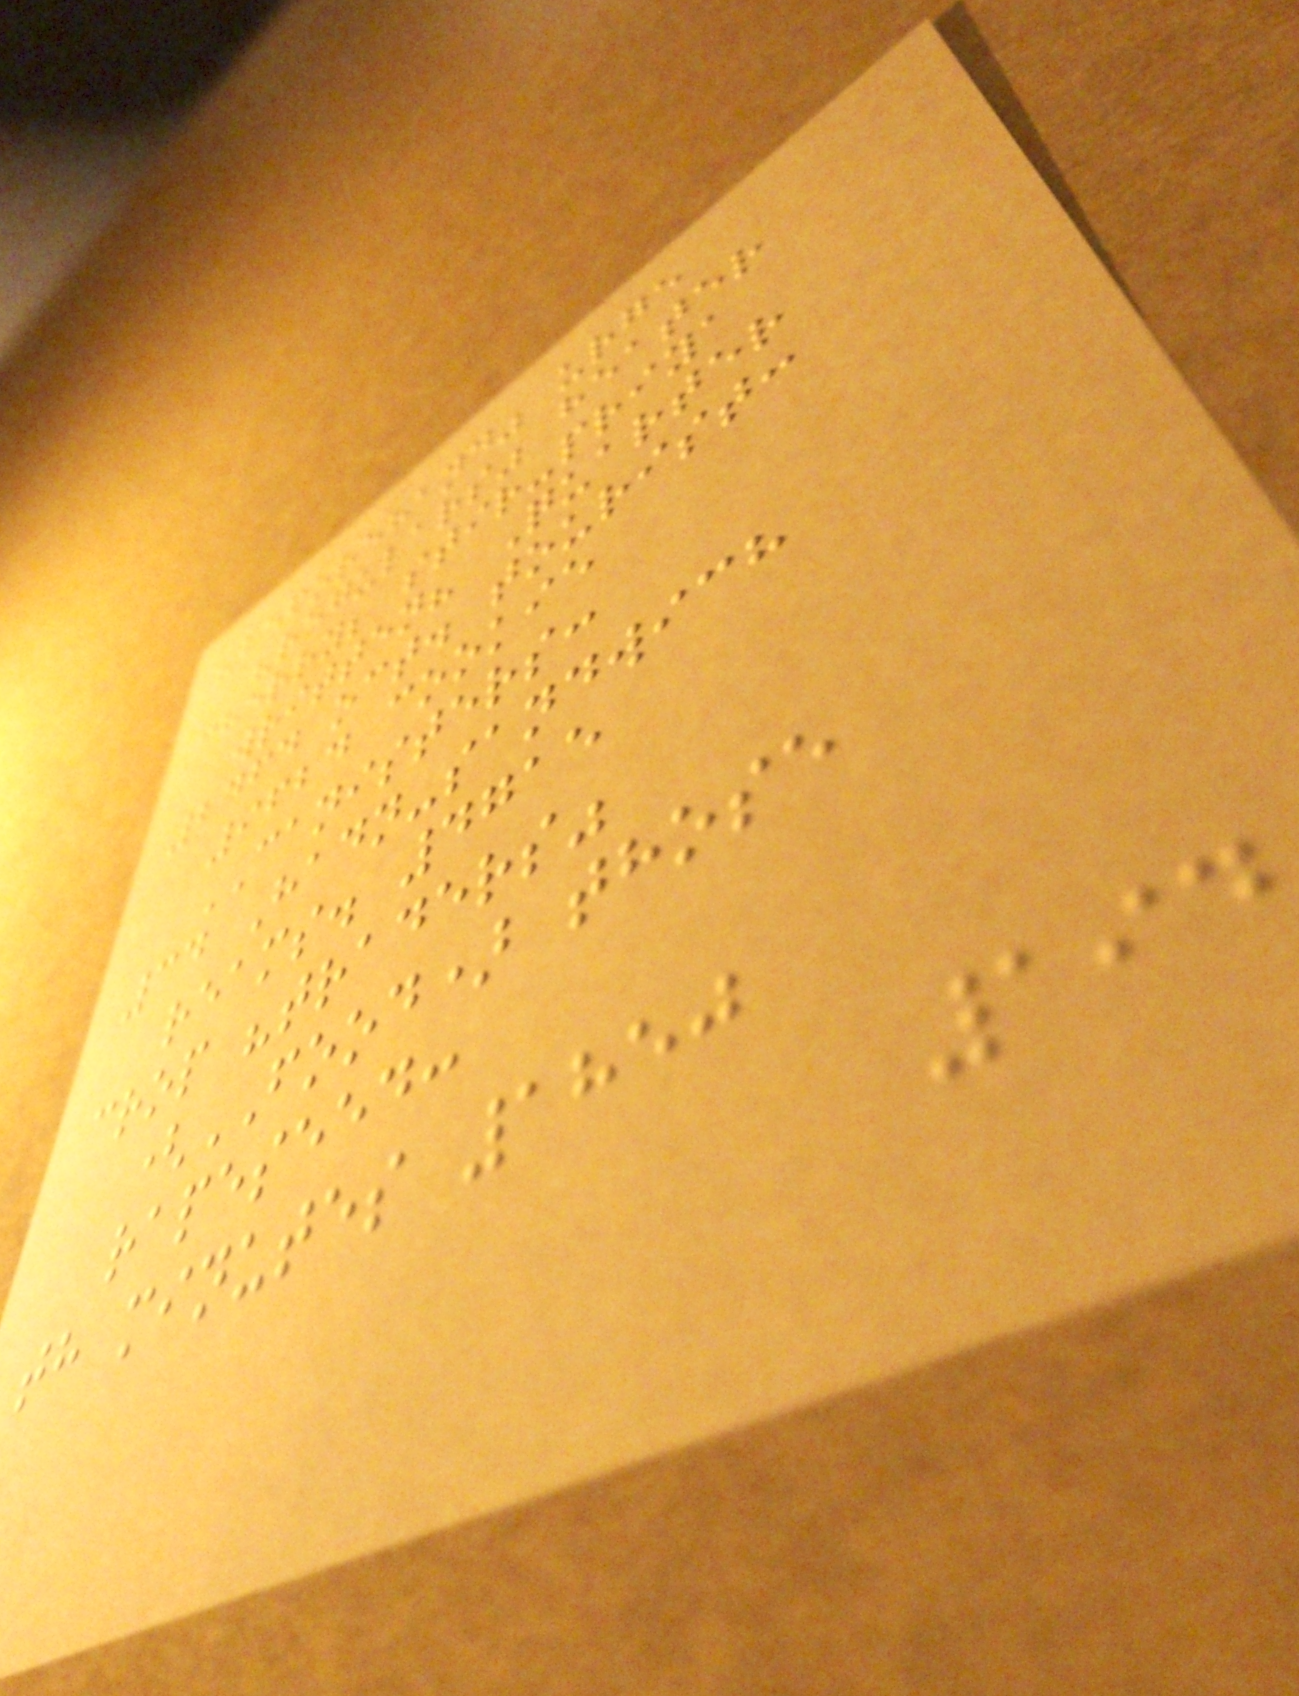"beforehand" urge
"regulars" heater
cherry; stir-priya
written? Quarter
2464 oct. tourist:
9624 cookie
CANISTERS:
34 Hadn-sandwich
reams. 4715
crop "traders"
(FOOD) those
rapeseed:
th minutes 1850
194
